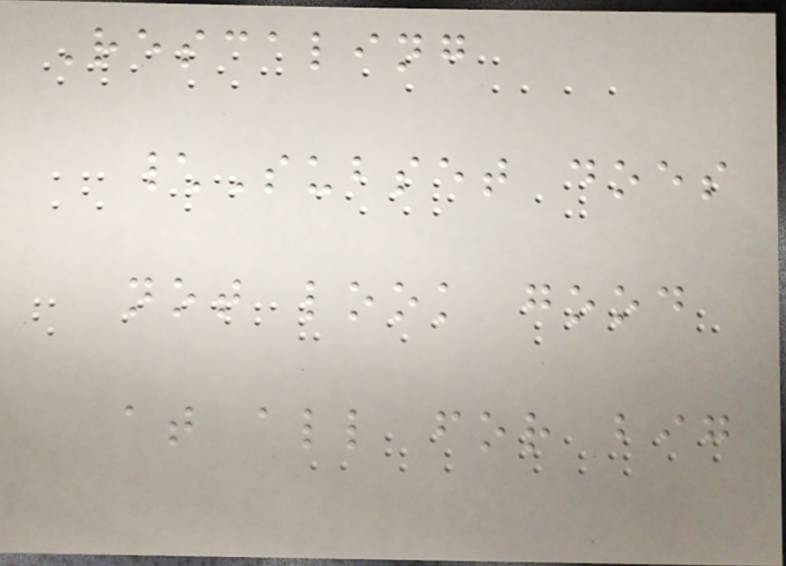Rescaling
\Subset does
not look good
at all for big
